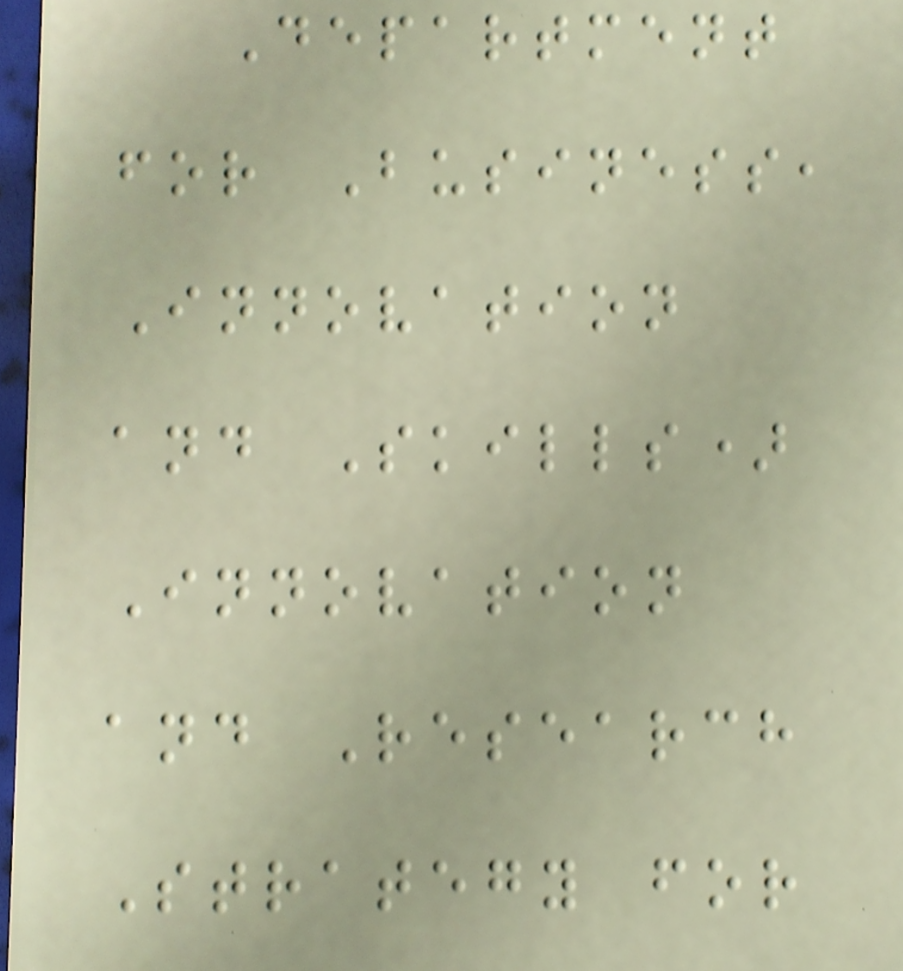Department
for Business,
Innovation
and Skills)
Innovation
and Research
Strategy for
